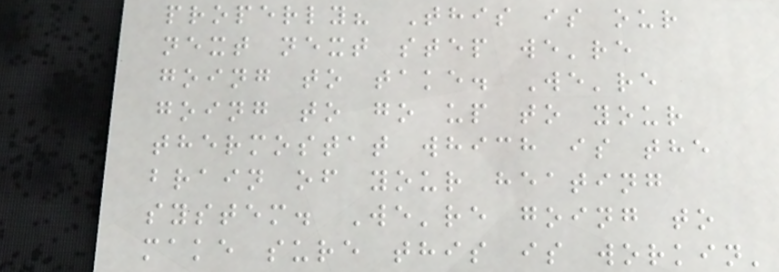properly? This is our
next next step we're
going to take. We're
going to go up to your
thermostat which is the
brain of your heating
system. We're going to
make sure this is workin'
